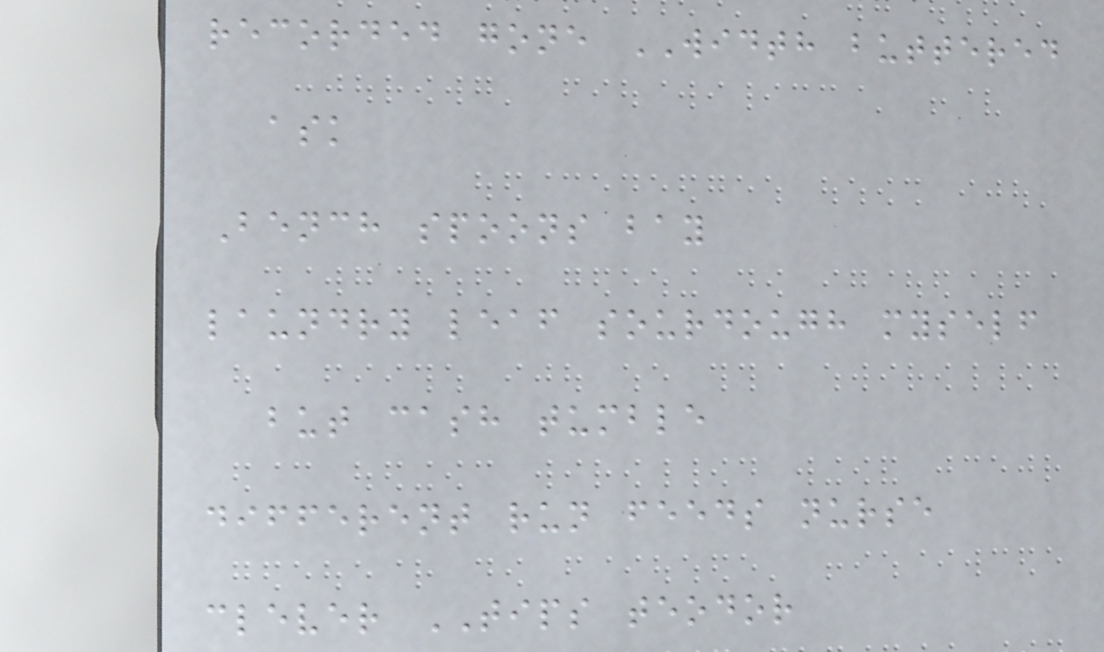recorded gone WIDTH buttered
ask
Bench spoons bay
laundry leaf sourdough myself
but cash tumble
different run feeds nurse
clever TIPS teodor
